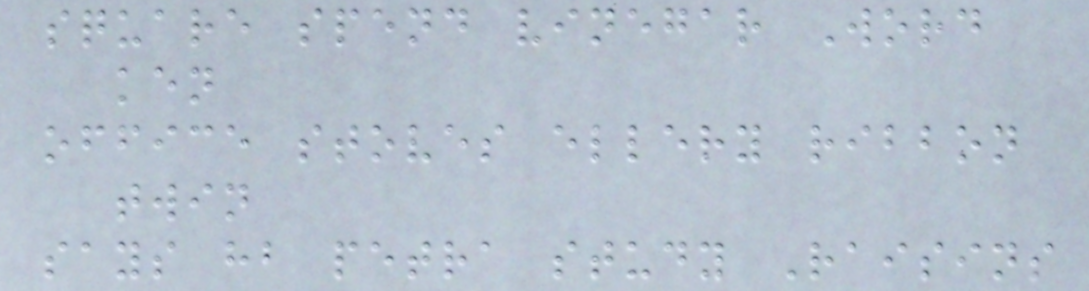square spend vinegar Word
ken
office stoves ellery ribbon
twin
says hb petra study Raisins
